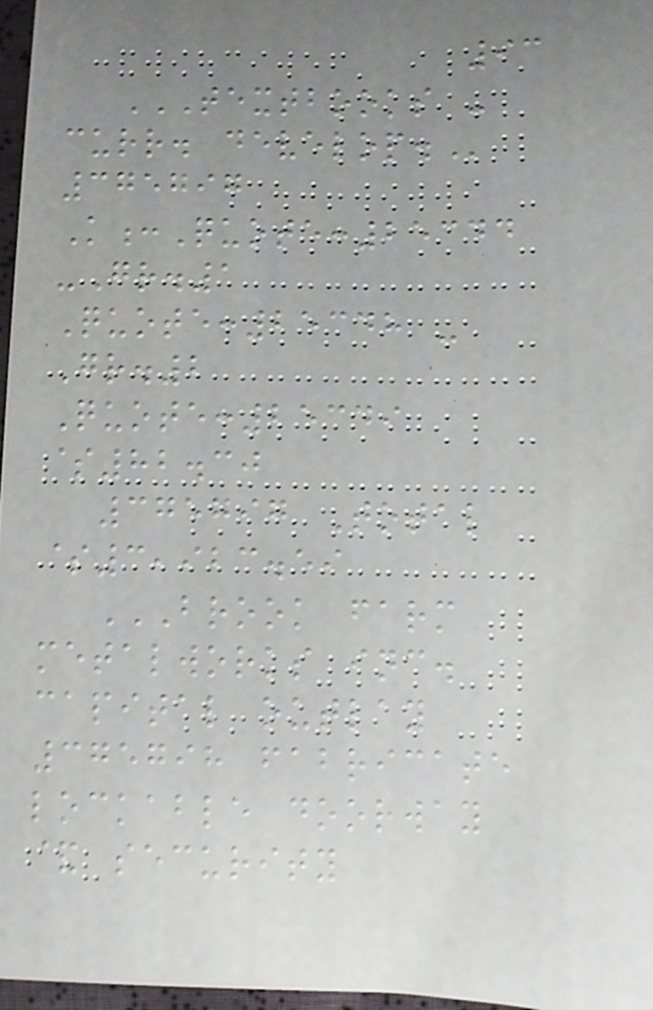93
TEXTBOOKS -
CURR. DEVELOP.
375797
K:Quote:25344
-Gr.1
Quote:25348 -
Gr.2
Quote:25349
$82.30
375797 Total
$3,923.59
BROOK FARM
METALWORKS INC.
CAPITAL OUTLAY
375798 FABRICATE
LOCKABLE DOORWAY
& SECURITY
